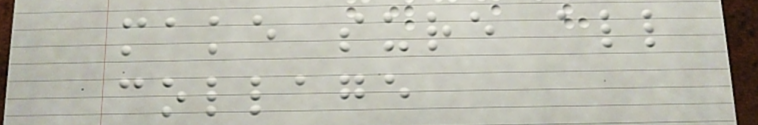make sure all
collage
